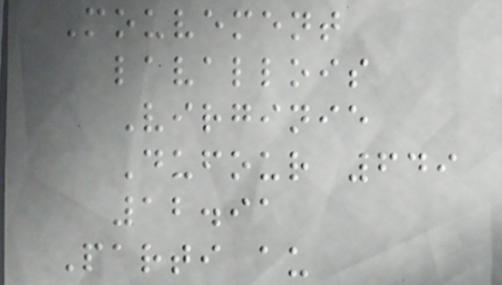Mouvement
lavallois
Virginie
Dufour 649
12.91
Parti au
